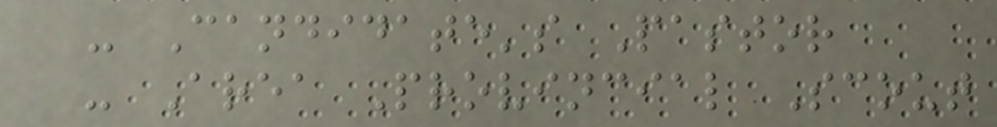- Candidate's Pastor
- Area Provincial Scout
